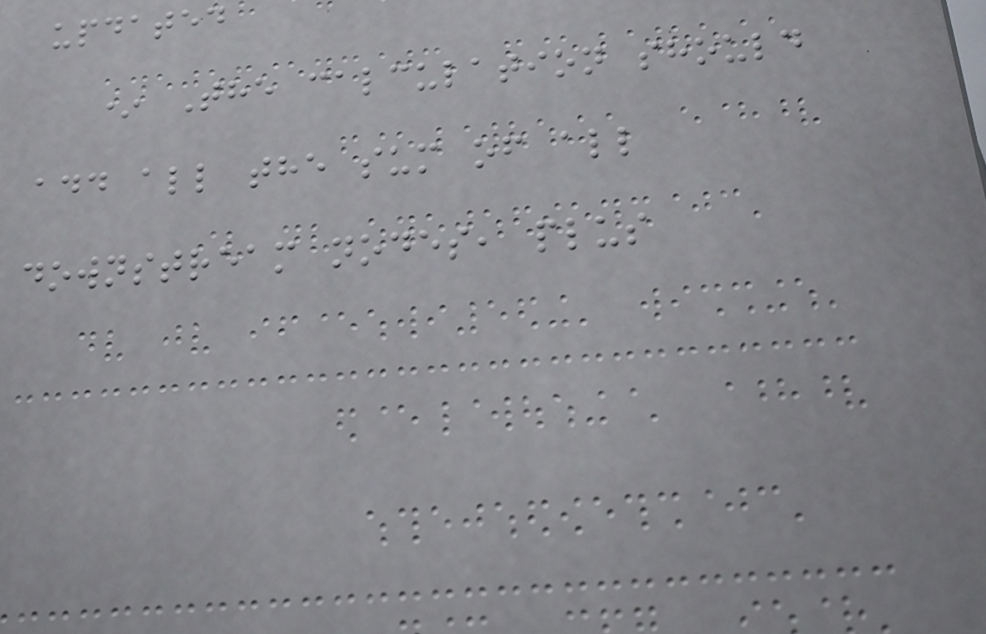updated
* The calculation should
add all the sum of all
downstream nodes, plus
